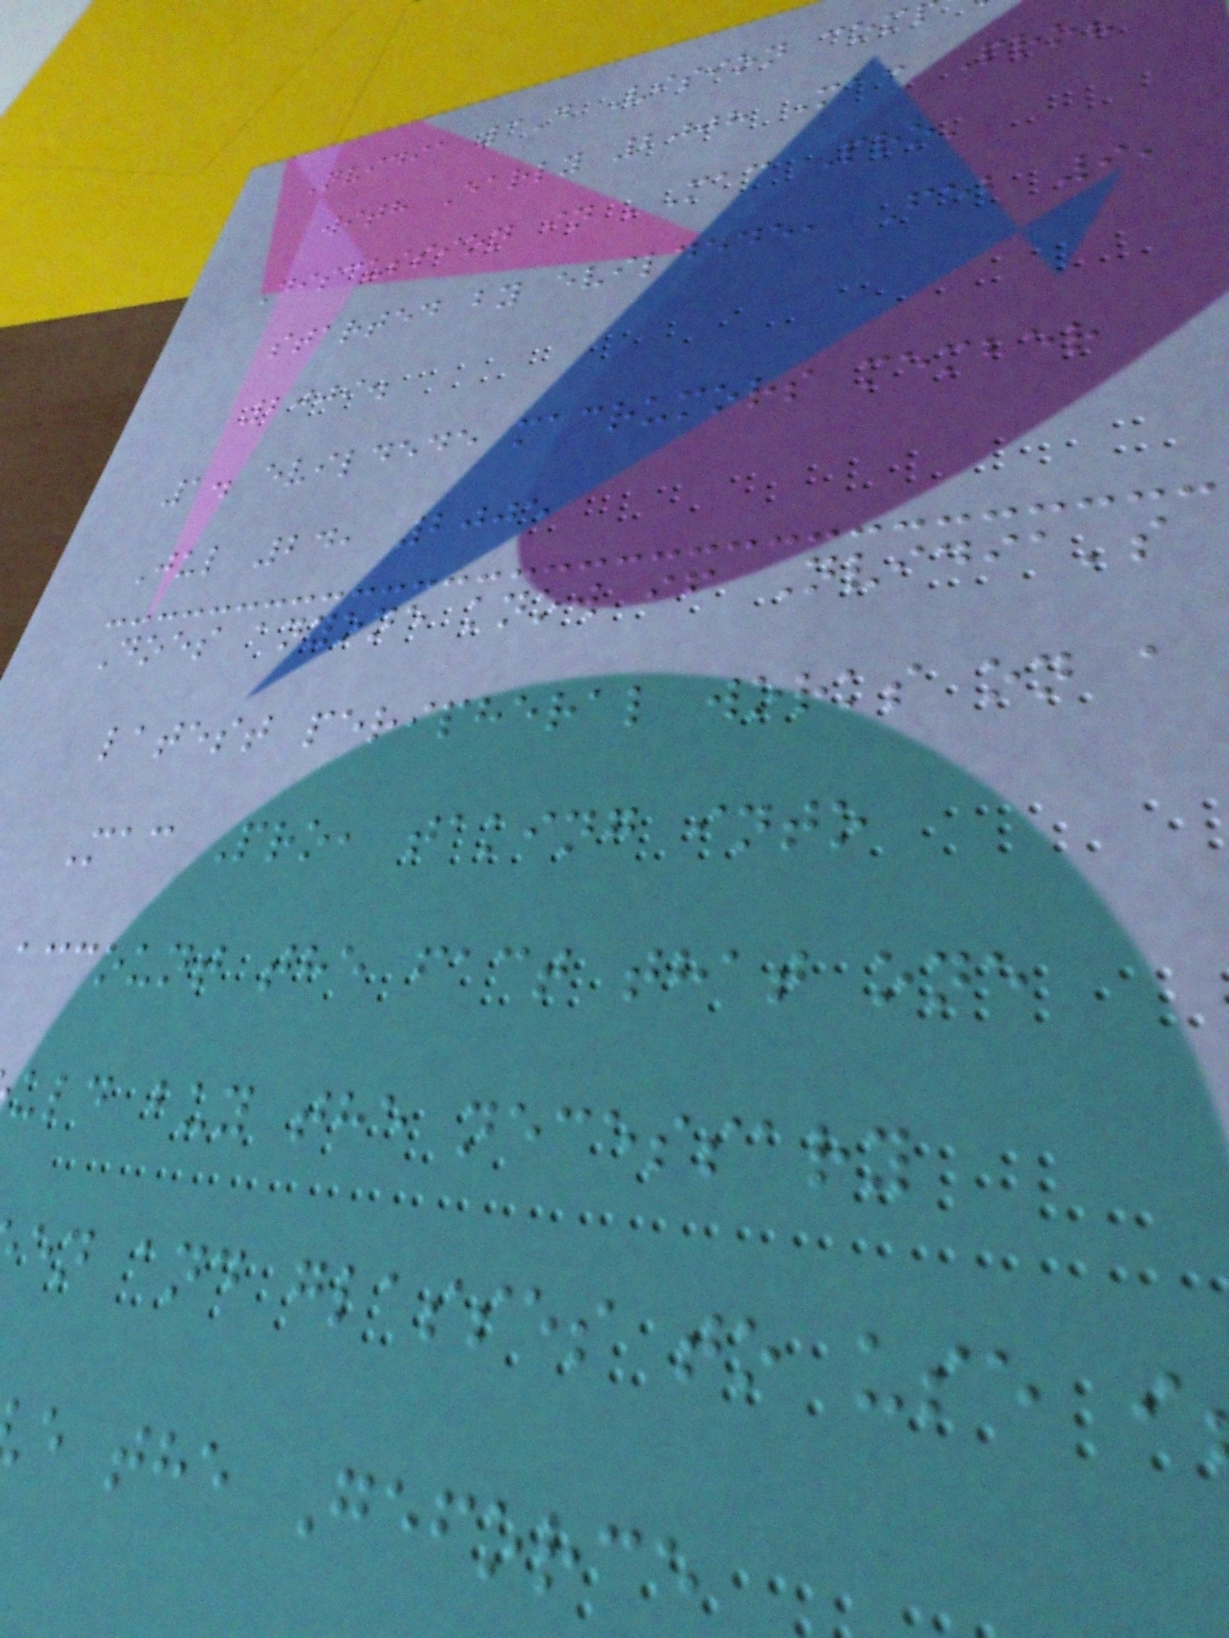Nvidia 3D Vision com
with Early 2008 Mac Pro?
Discussion in 'Mac Pro'
started by evildede, Feb 9,
2009.
1. evildede macrumors member
Jul 24, 2005
Does anyone know if Nvidia's
latest peripheral works on a
Mac Pro, taking into
account the fact that one
uld buy the necessary
en and glasses to use i
e the Geforce
